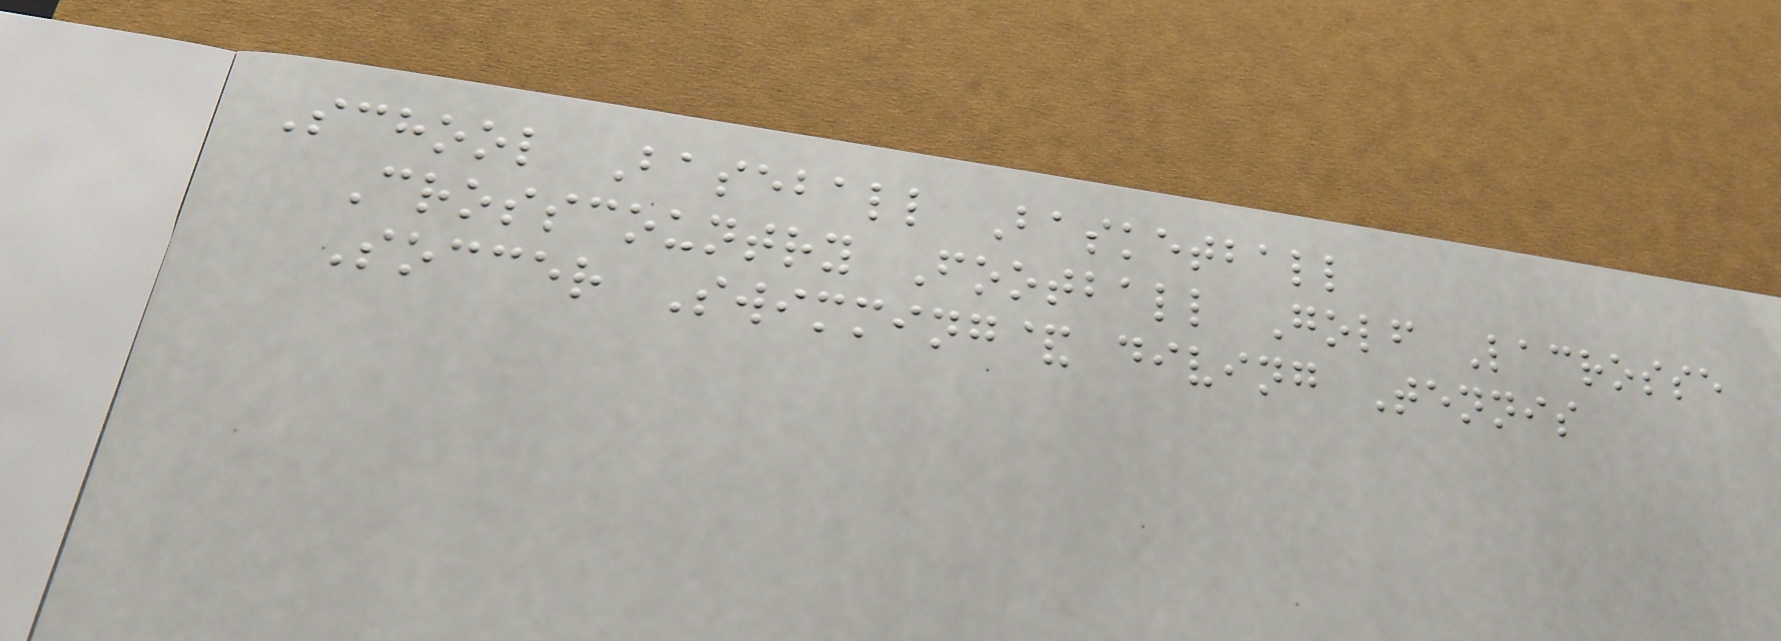School Baseball Basketball
Crosscountry Football Golf Lacrosse
Soccer Swimming& diving Tennis
